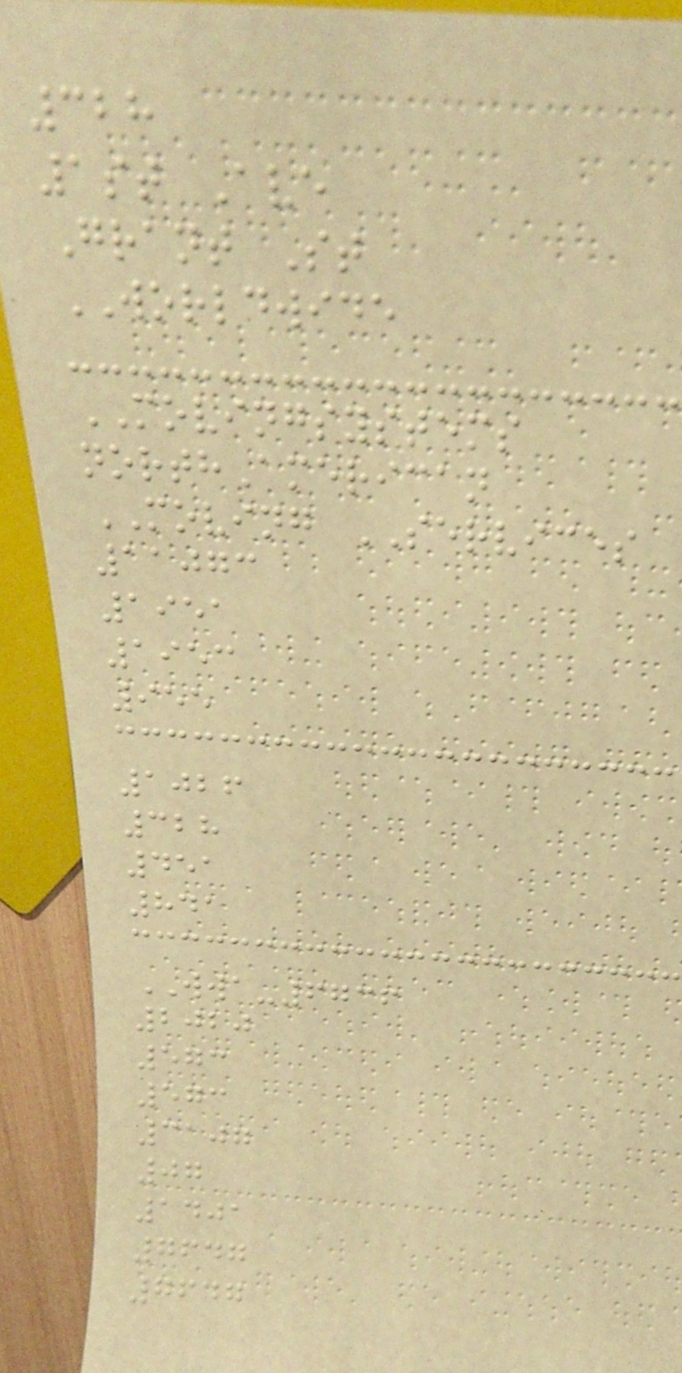328
1st Ave
Grant St
WORLDWIDE
MOVINGSYSTEMS
northAmerican
MOVING SERVICES
11073
1951
1953
955
1026
328
451
841
WWA-6736
2020
573
573
3107
07
1401
7647
7647
